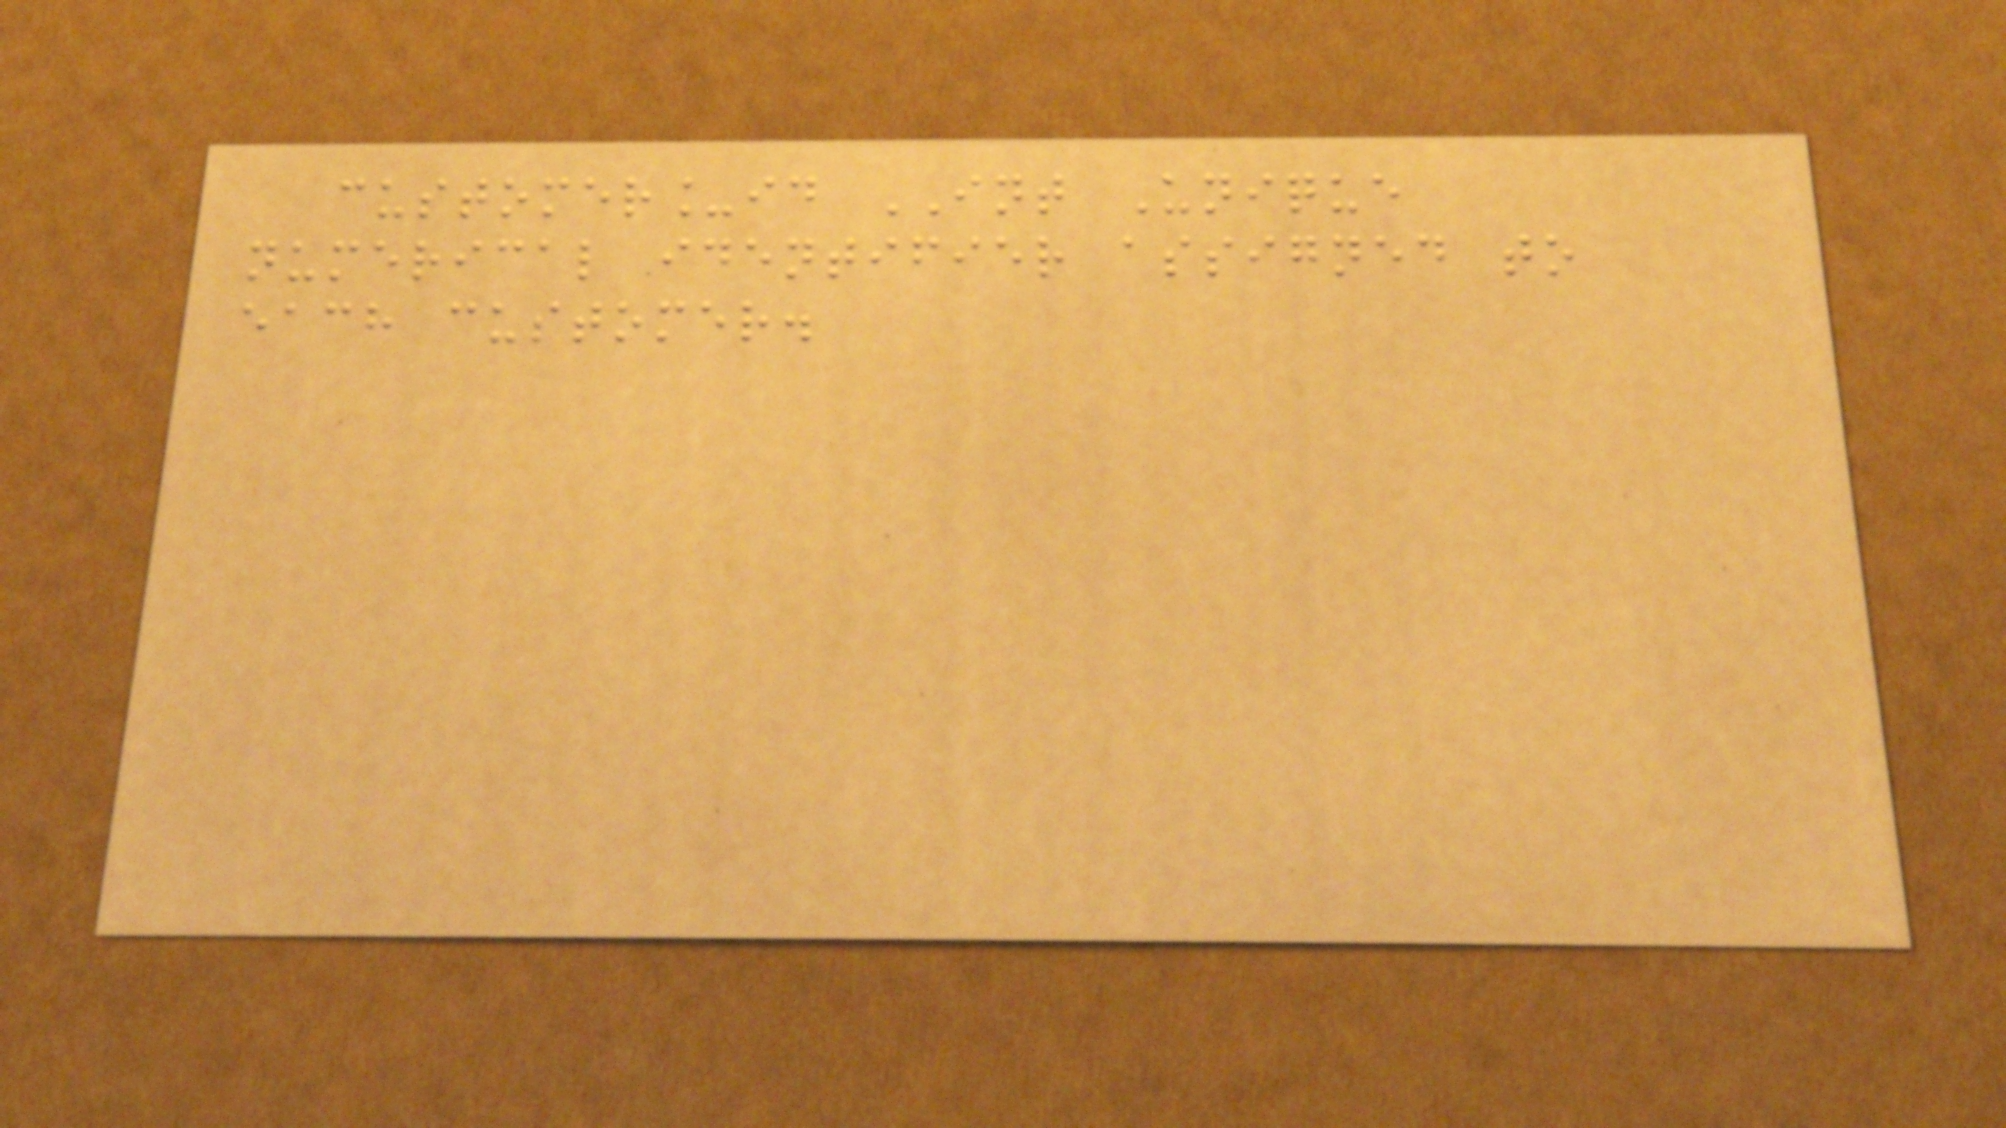customer_id INT Unique
numerical identifier assigned to
each customer.
